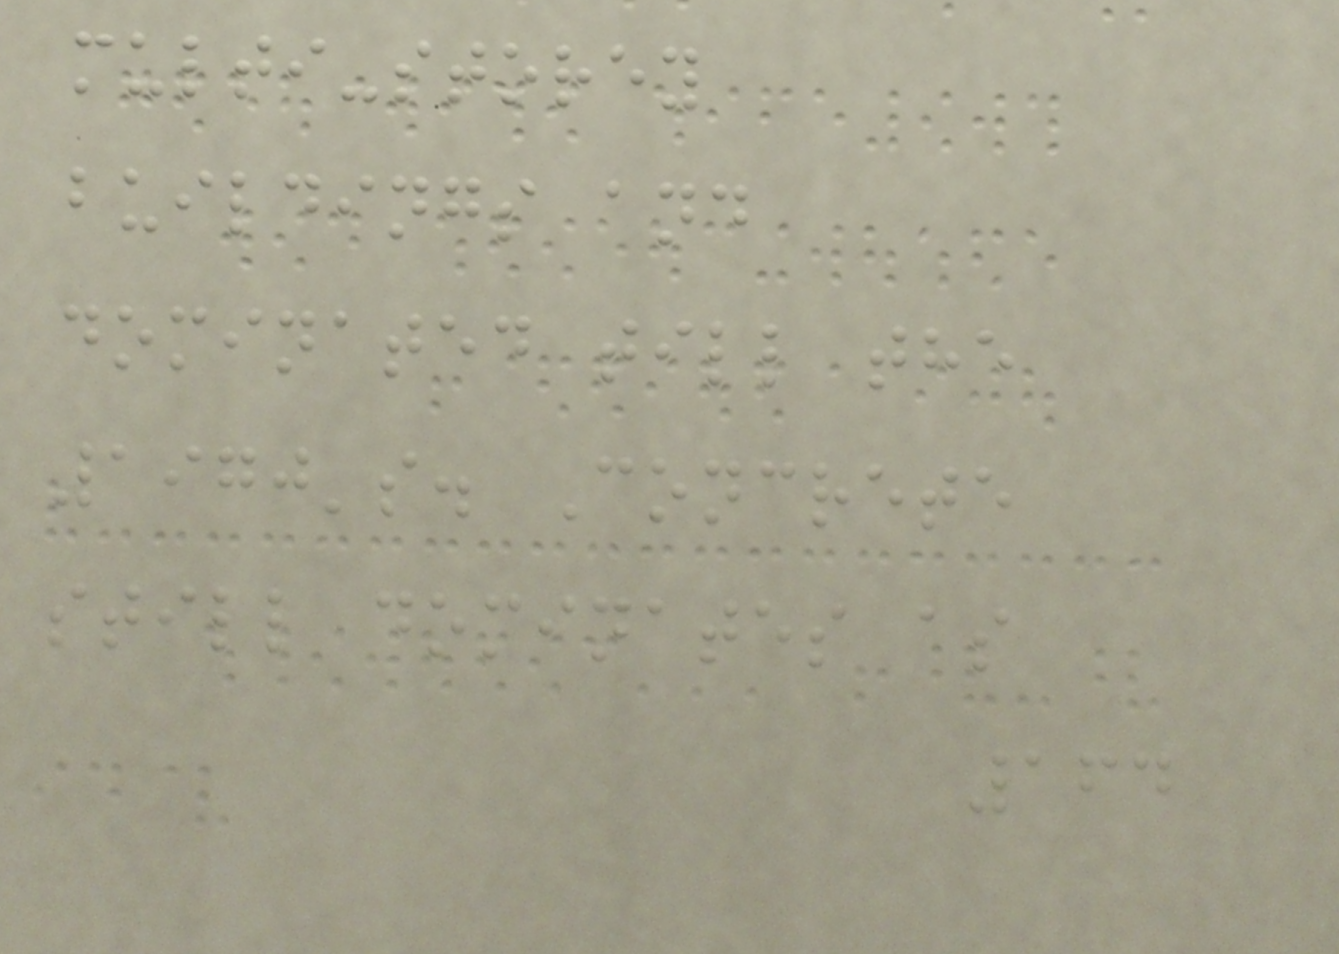multi-storey
buildings and
dominated till the
1970's. Concrete
still dominates as
164
